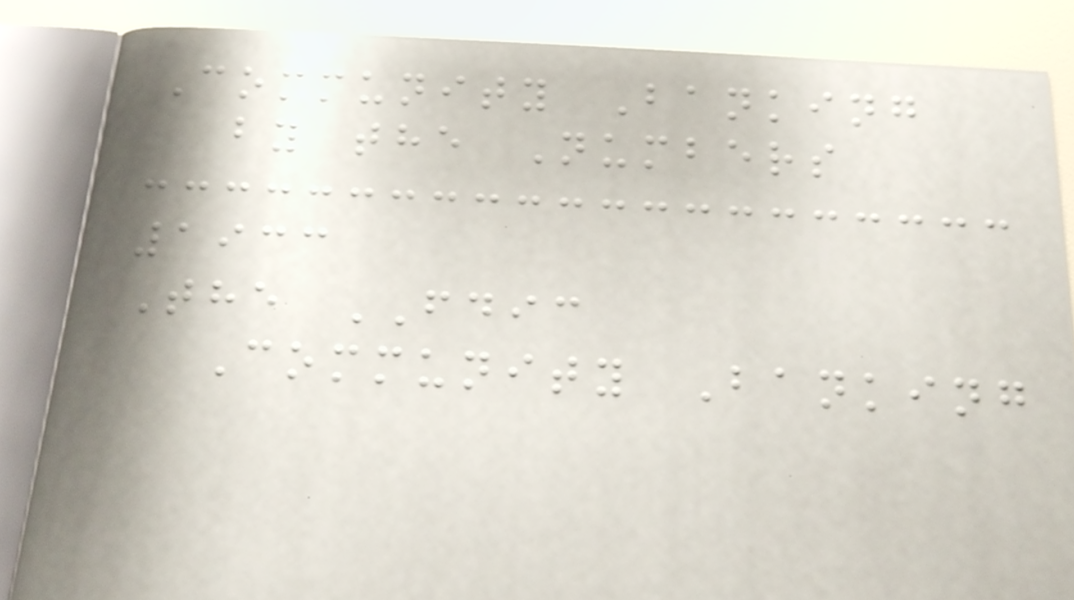Community Banking
by the Numbers
1933
The FDIC
Community Banking
